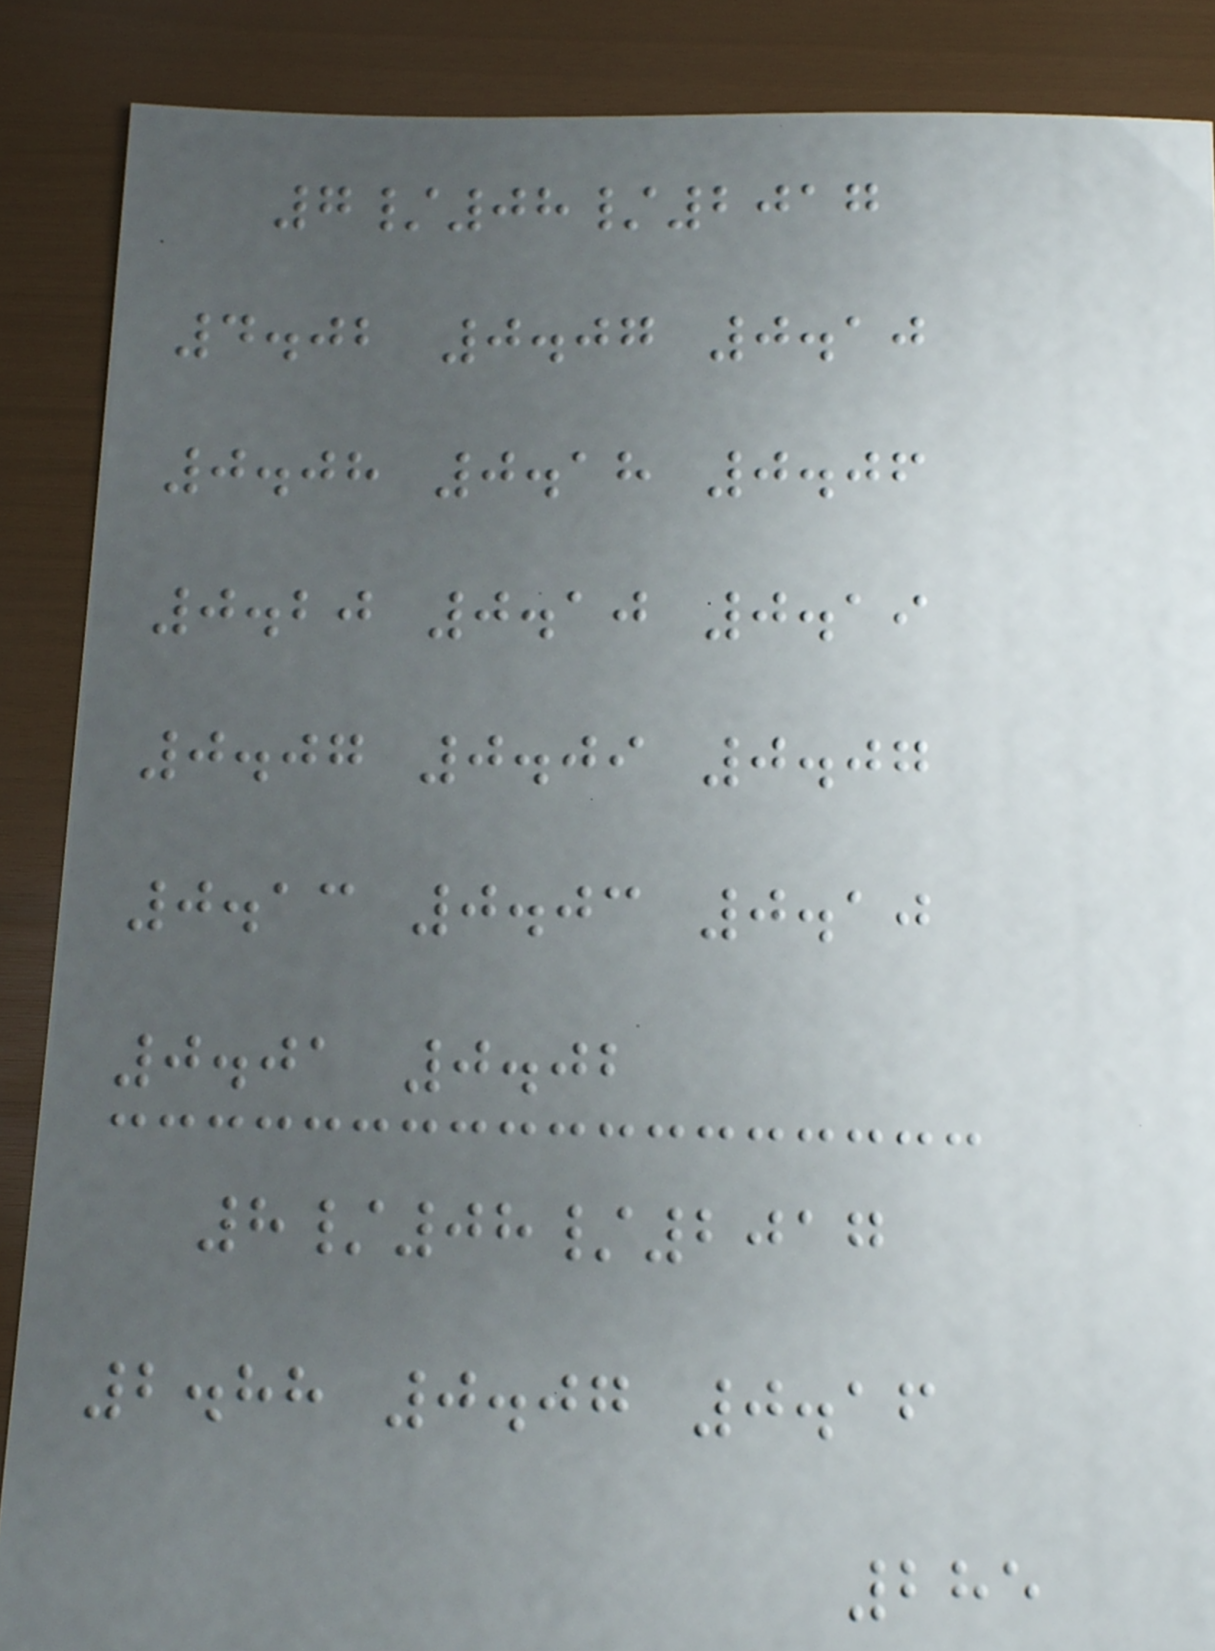7/08/2017
4.02 0.07 0.10
0.08 0.18 0.06
0.20 0.10 0.19
0.07 0.09 0.07
0.13 0.03 0.10
0.01 0.02
8/08/2017
2.88 0.07 0.16
285
